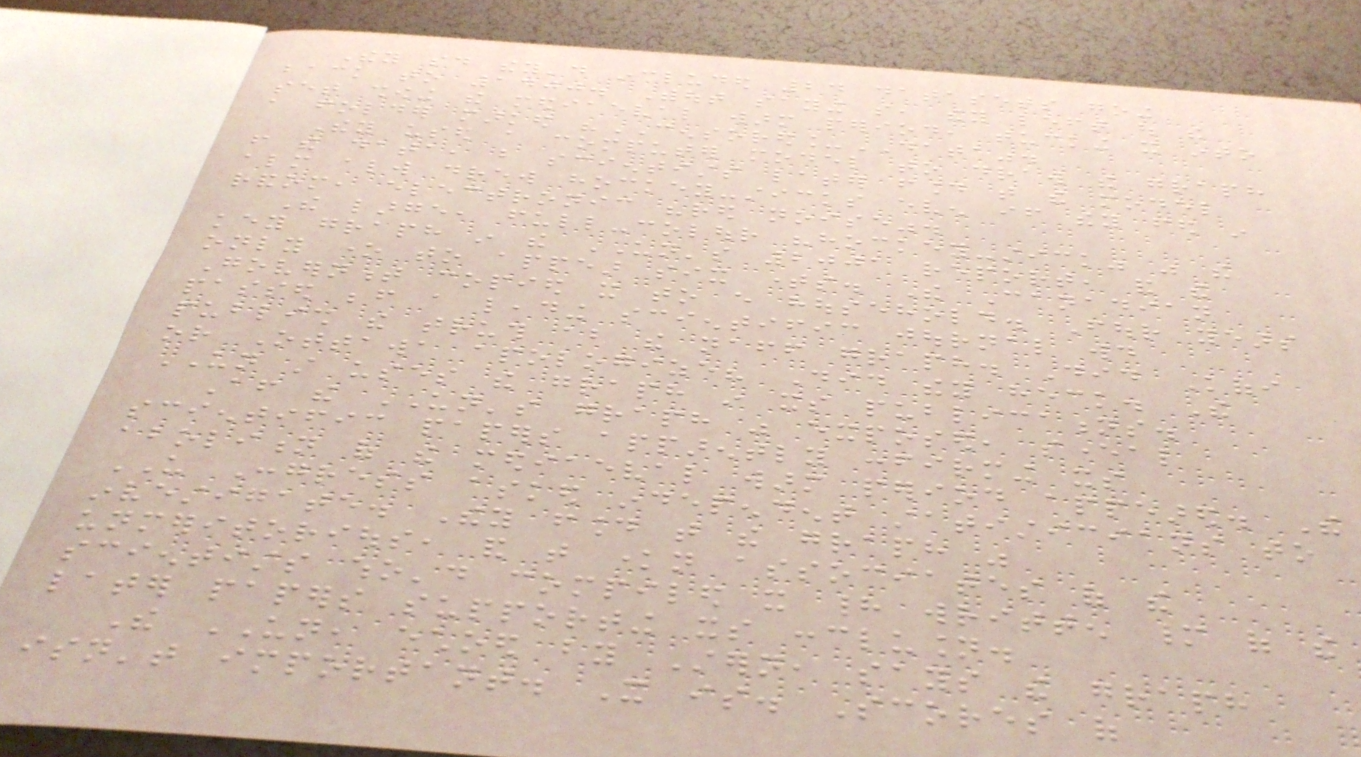They said they'd included 24 datasets going
back to 1400. Without saying so, they left out the
set showing the mediaeval warm period, tucking it into
a folder marked "CENSORED_DATA".
They used a computer model to draw the graph
from the data, but scientists later found that the model
almost always drew hockey-sticks even if they fed in
random, electronic "red noise".
The large, full-colour "hockey-stick" was the
key graph in the UN's 2001 report, and the
only one to appear six times. The Canadian
Government copied it to every household. Four years
passed before a leading scientific journal would
publish the truth about the naff graph. Did Kofi
or Ottawa apologize? Did they heck. The
UN still uses the graph in its publications.
After the UN's graph was exposed, several
scientific papers apparently confirming its
abolition of the mediaeval warm period appeared. The
US Congress asked independent statisticians to
investigate. They found that the graph was
unmeritorious, and that known associates of the
scientists who'd compiled it had written many of the
later papers supporting its conclusion.
The UN, echoed by Stern, says the graph
isn't important. It is. Scores of
